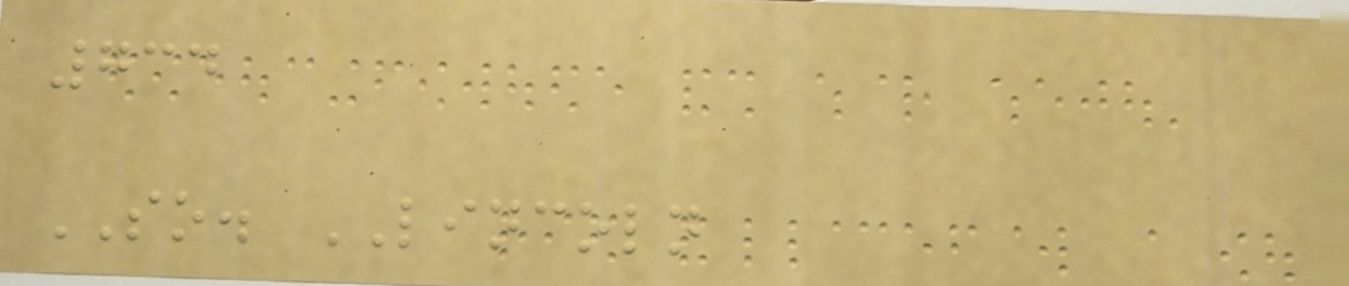734
SO. LINCOLN
